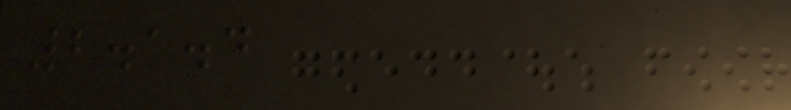2.1.4
